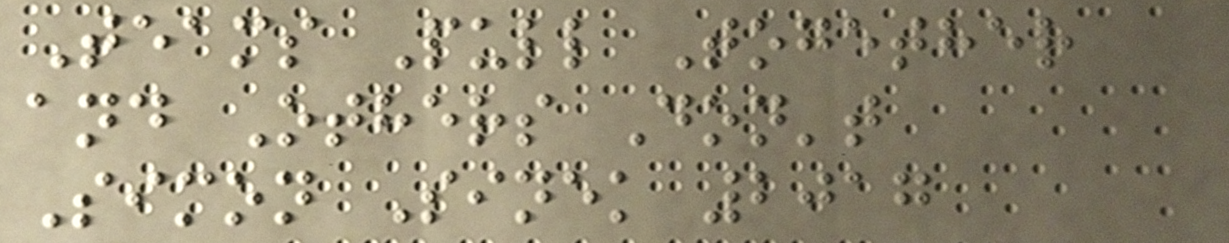Teams Pull Together
and Others Don't
Simon Sinek 2017
